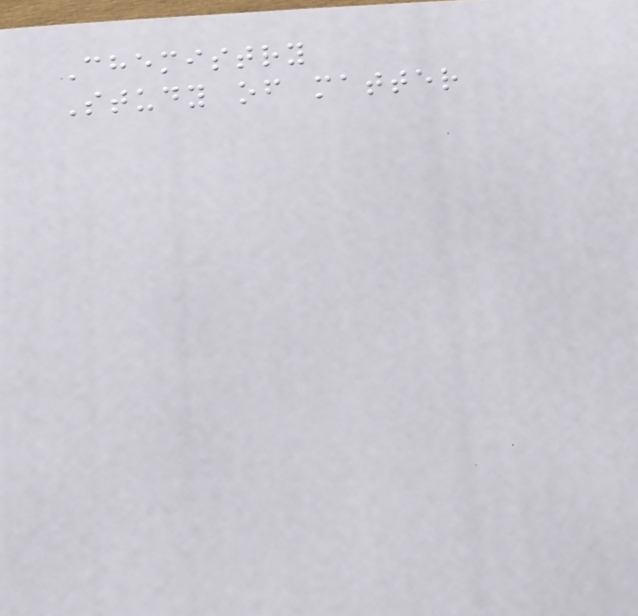Chemistry
Study of matter
